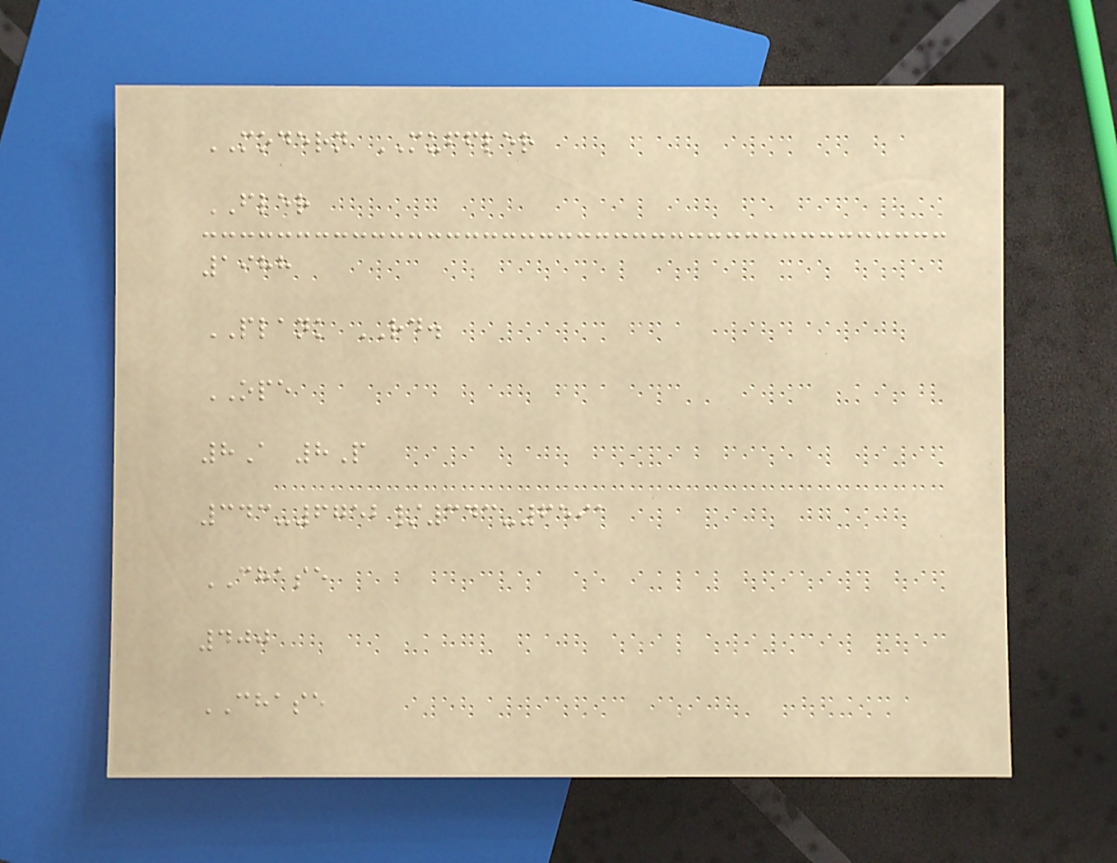MODERN MUFFLER
FLER
1988
PLANK RD.
OPE
8A 8P
343-6752/343-6591
CHASE
400
CHASE
